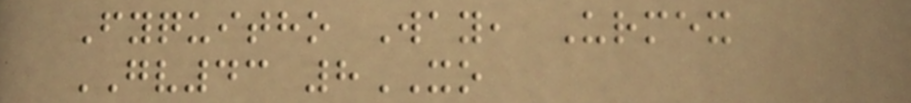Fyquitho Way, Urmex
GV43 8XO
